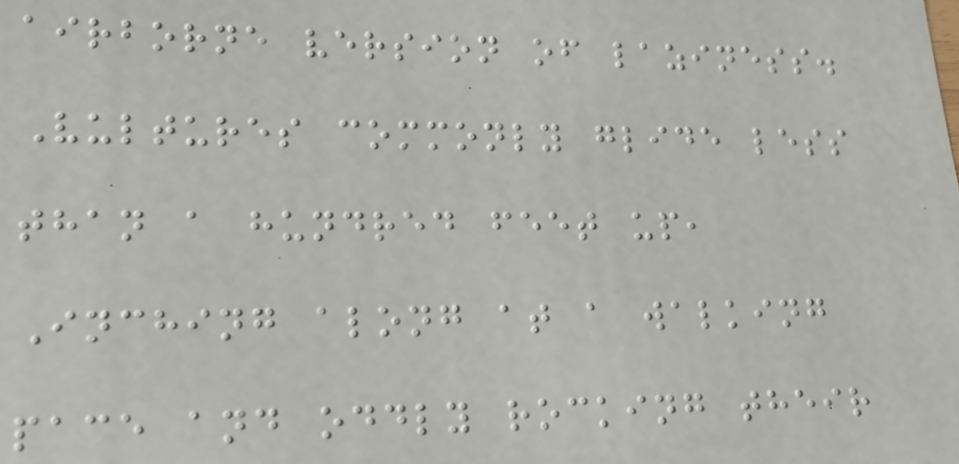airborne version of laziness.
Vultures commonly glide less
than a hundred feet up,
Inching along at a walking
pace and oddly rocking their
